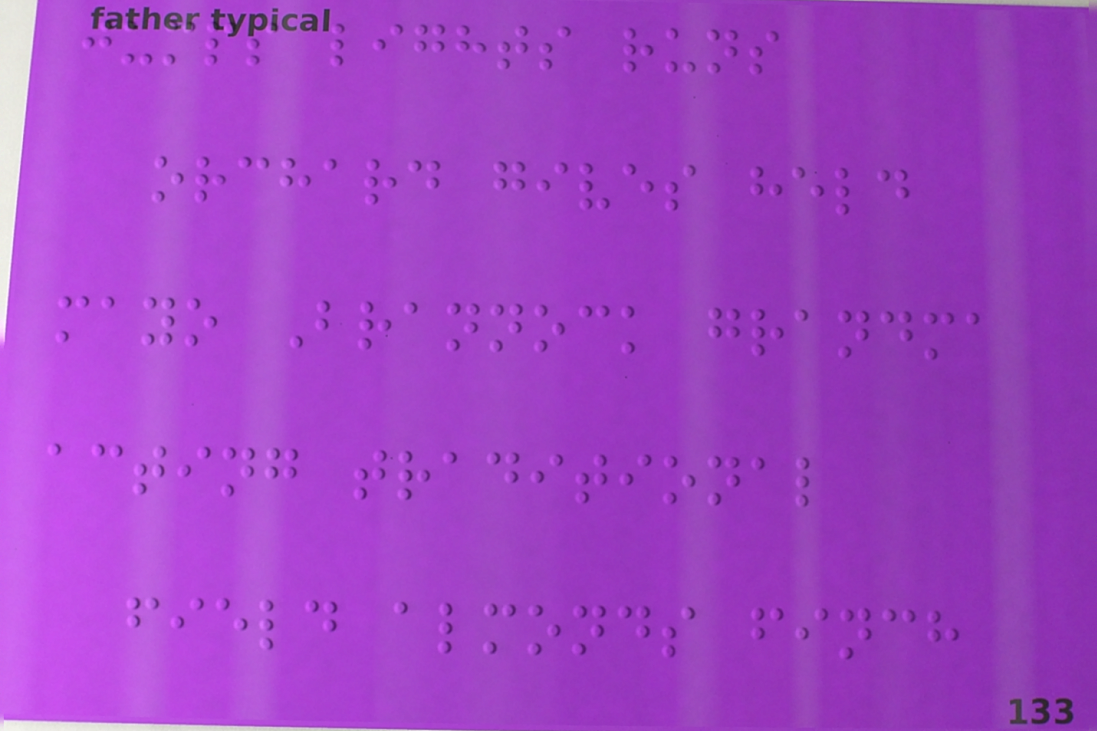jumps lights runs
orchard gives held
mayo Brannock grandma
acting traditional
field almonds finch
